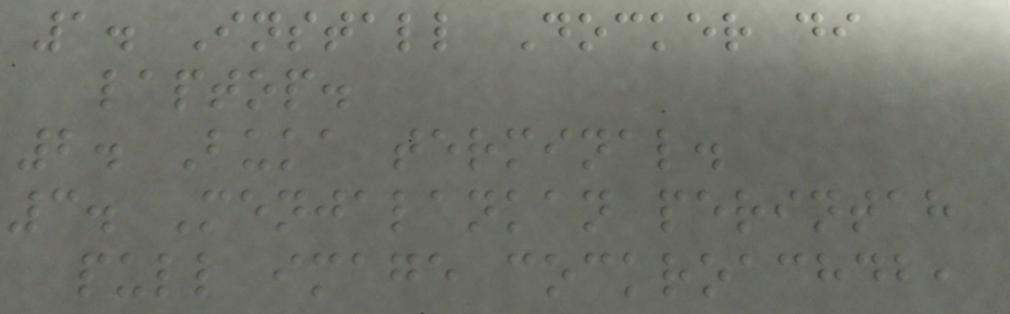1. Install Docker di
laptop.
2. Buka terminal.
3. Menjalankan perintah
pull image cockroachdb,
